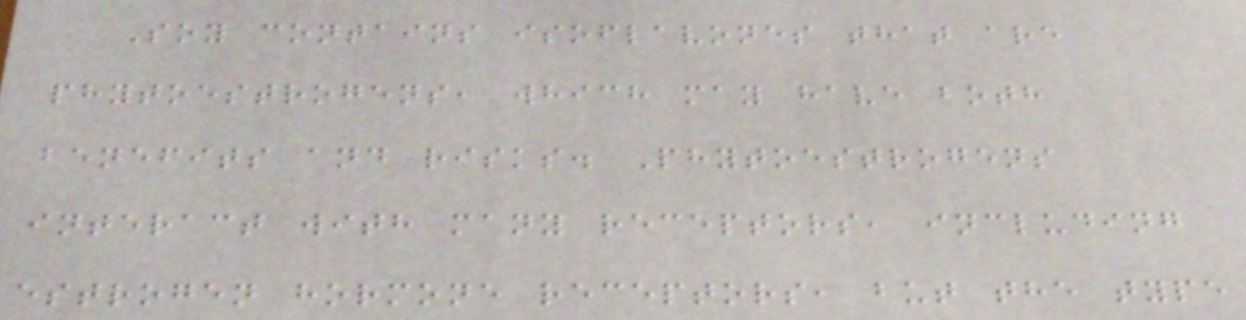Soy contains isoflavones that are
phytoestrogens, which may have both
benefits and risks. Phytoestrogens
interact with many receptors, including
estrogen hormone receptors, but the type
